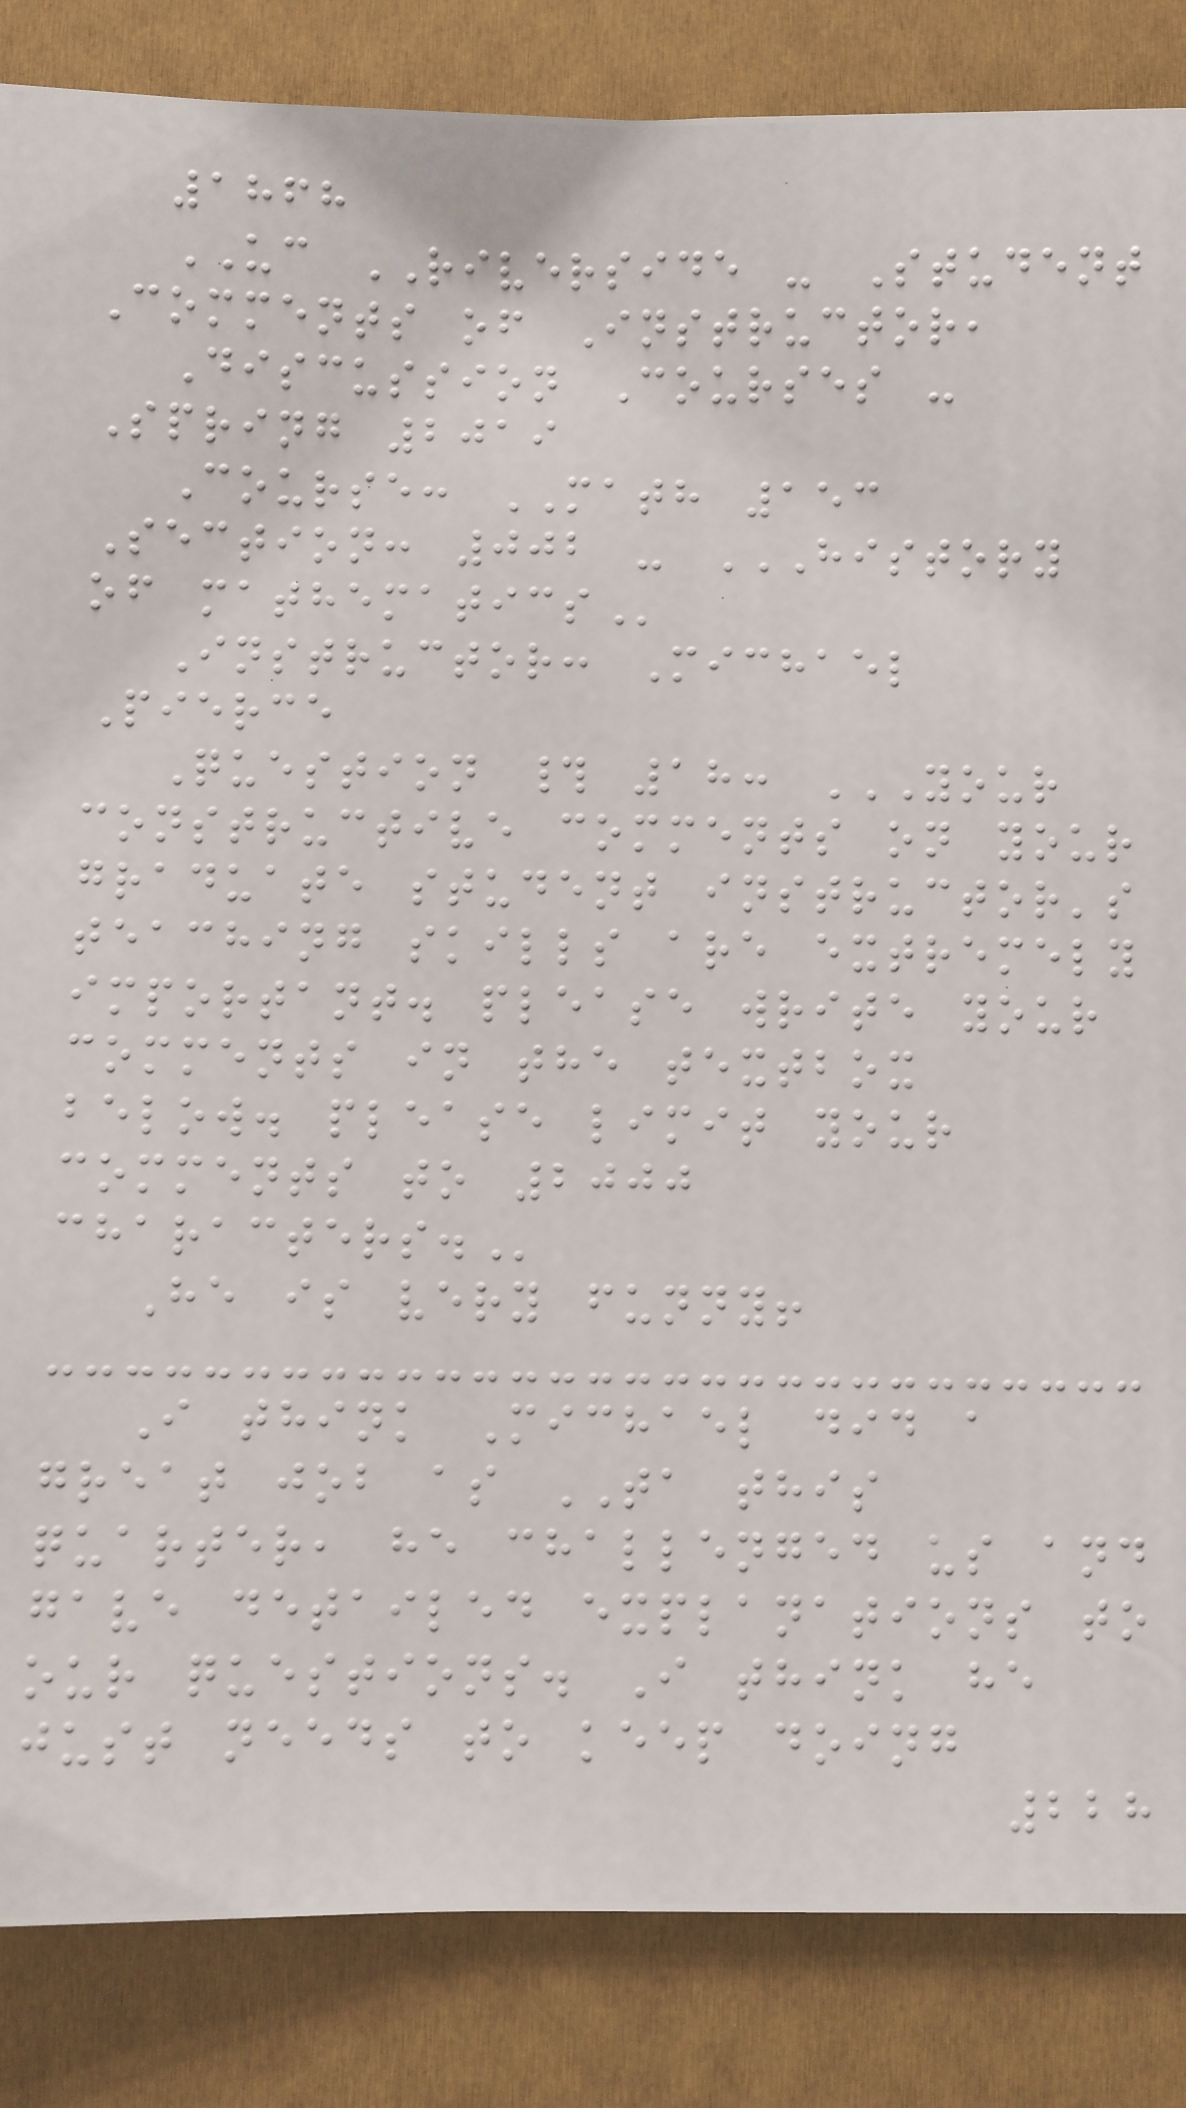1868
UC RIVERSIDE - Student
Comments of Instructor,
Discussion Courses -
Spring 2019
Course: MATH 153
Section: 002 - HISTORY
OF MATHEMATICS
Instructor: Michael
Pierce
Question # 18: YOUR
CONSTRUCTIVE COMMENTS ON YOUR
GRADUATE STUDENT INSTRUCTOR'S
TEACHING SKILLS ARE EXTREMELY
IMPORTANT. PLEASE WRITE YOUR
COMMENTS IN THE TEXTBOX
BELOW. PLEASE LIMIT YOUR
COMMENTS TO 2000
CHARACTERS.
He is very funny!
I think Michael did a
great job as TA this
quarter, he challenged us and
gave detailed explanations to
our questions. I think he
just needs to keep doing
228
